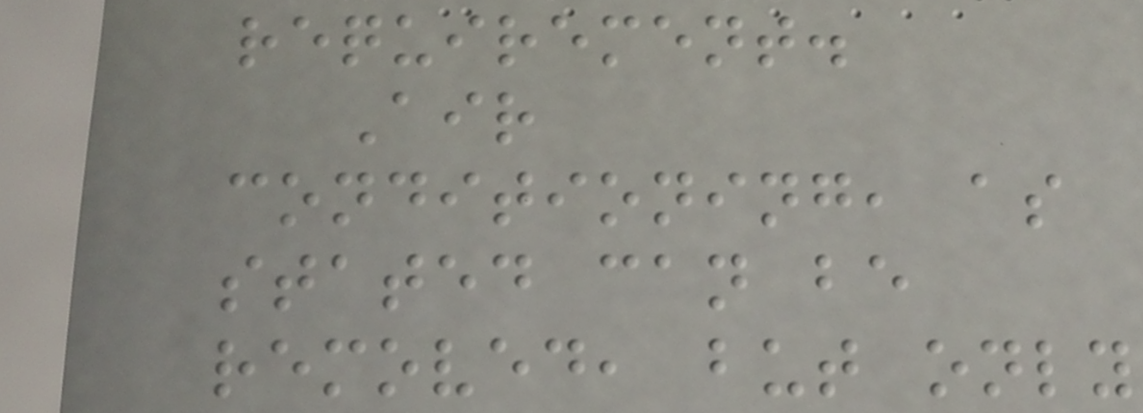requirement.
Air
conditioning, as
stated can be
removed, but only
